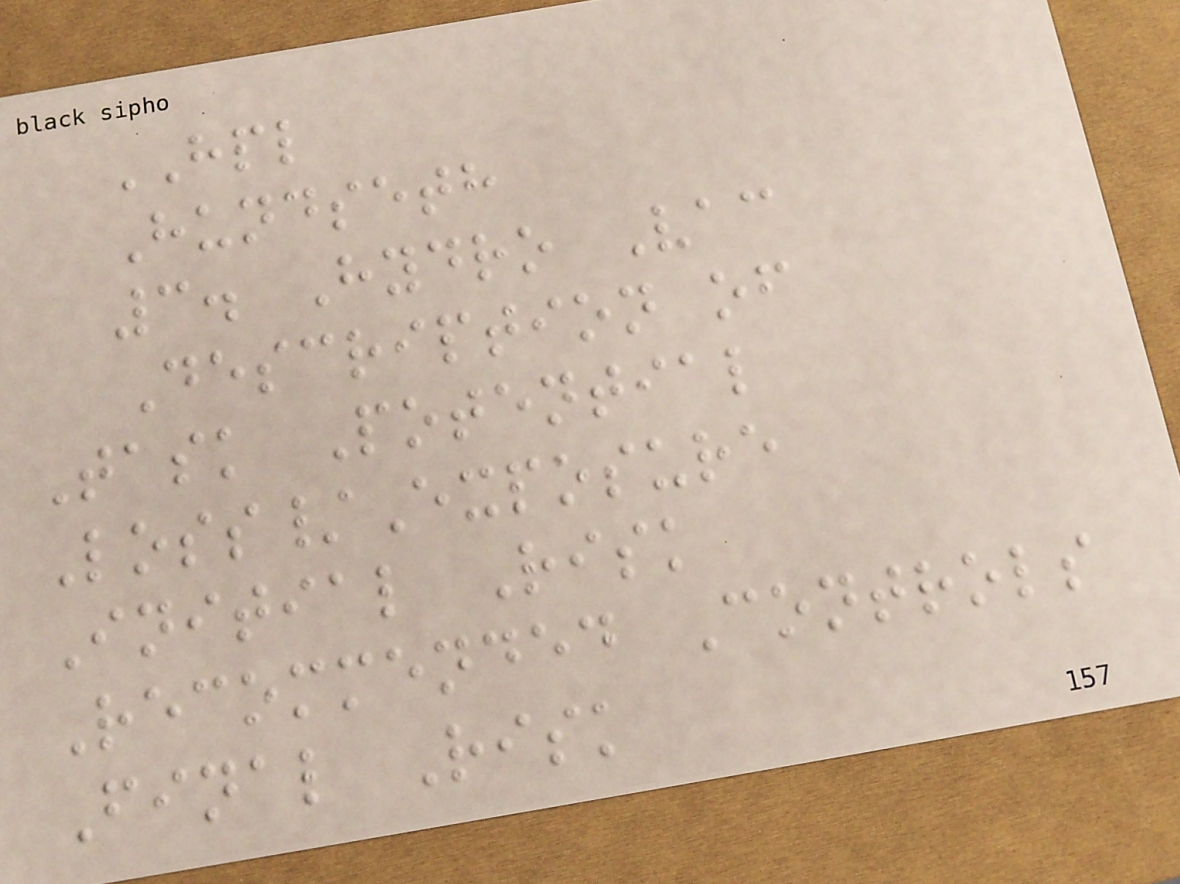HPL
Hundseth
3. Hydro Vac
Description of
Task Potential
Loss/Exposure
Initial Risk
Recommended Controls
Final Risk
